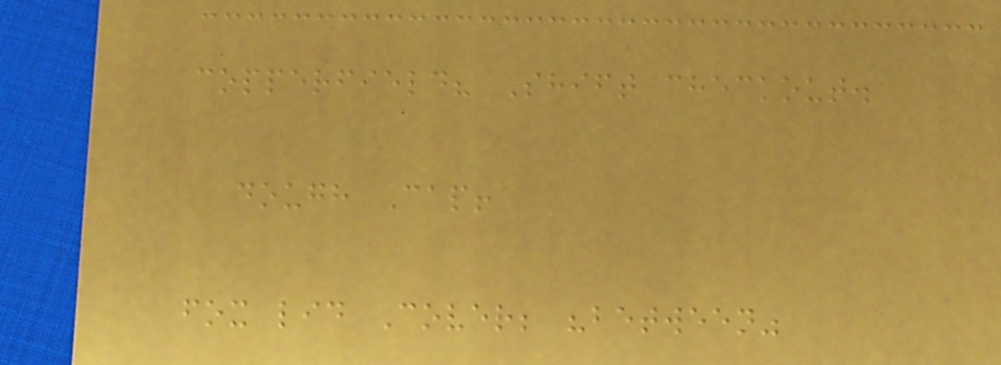copperfield? Shift checkout.
dough Cap!
fox lid Cover; "between"
